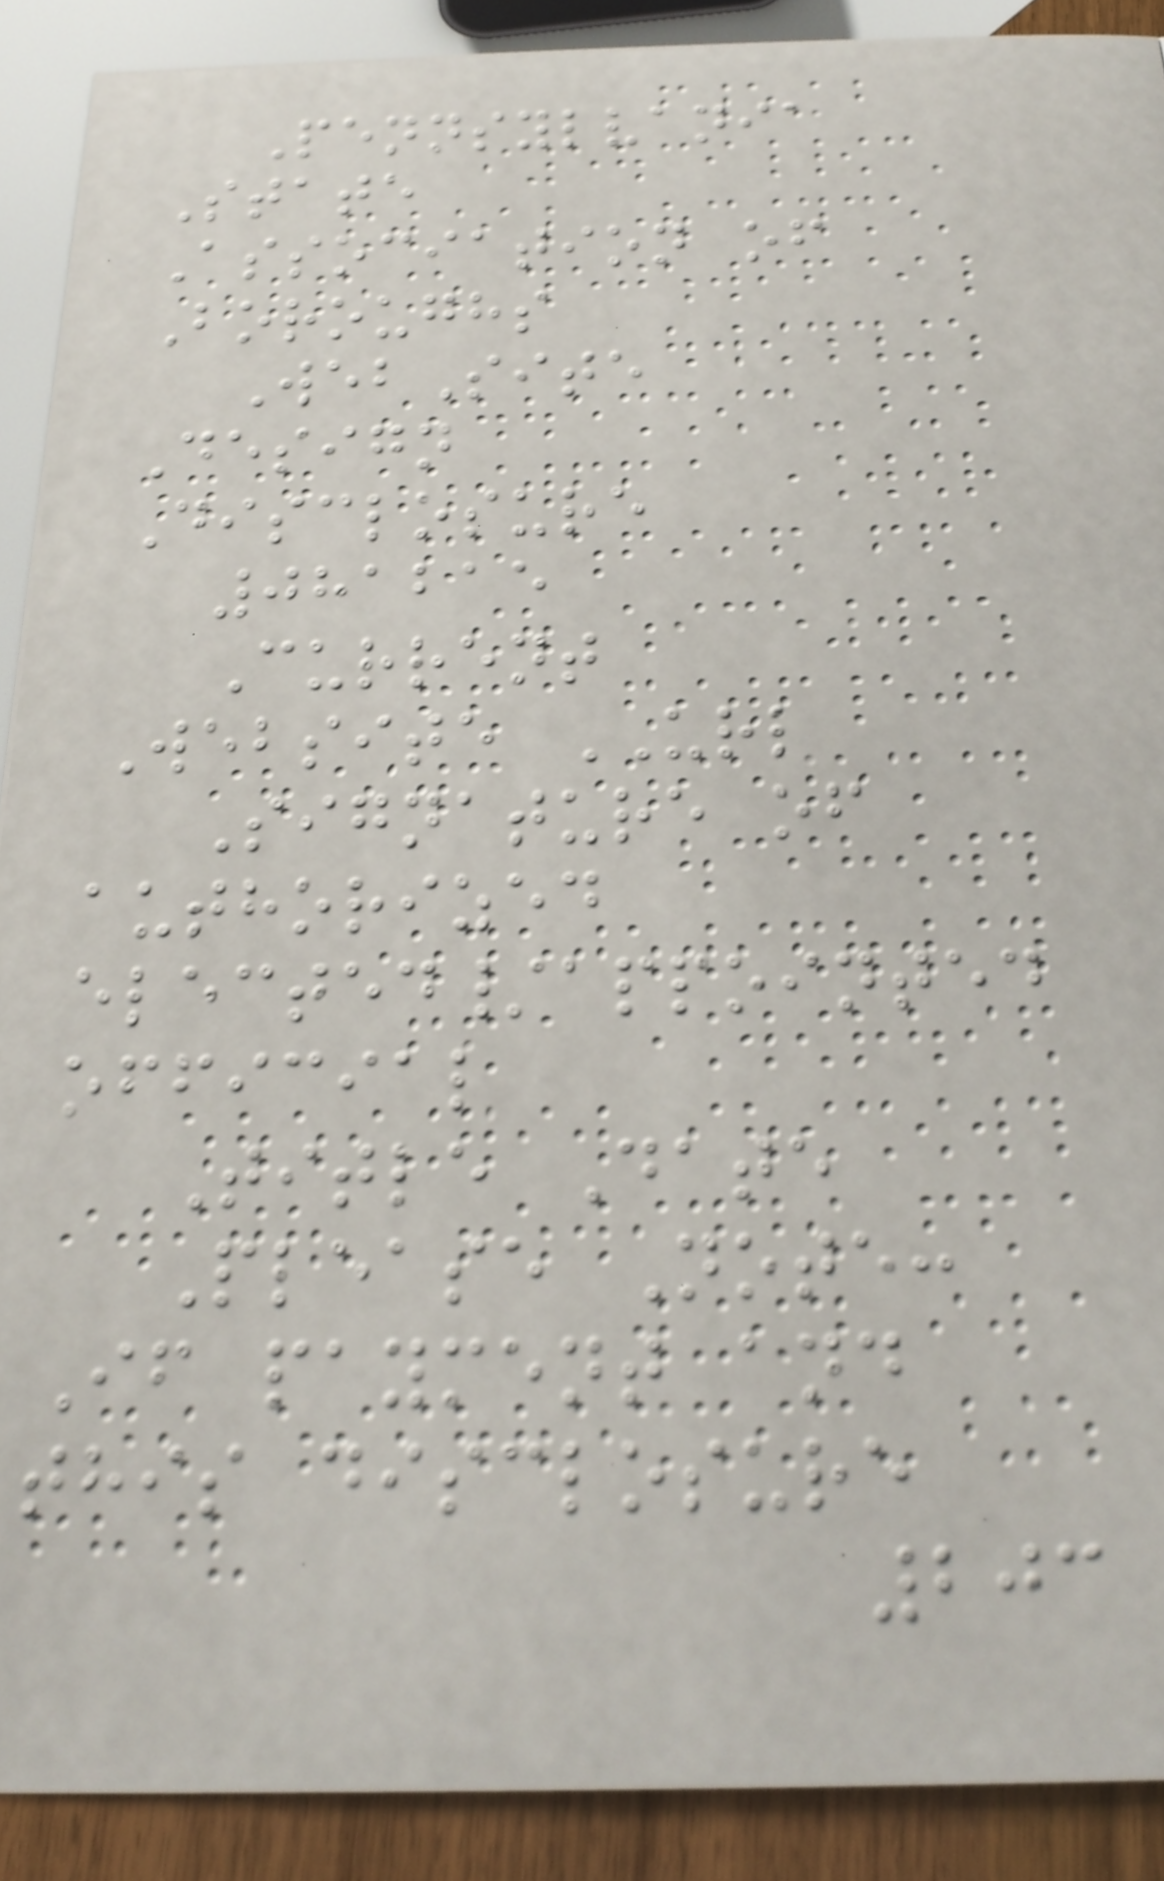Pennsylvania
State
Association of
Boroughs
WebSite
Design
Disclosure
081215
Current
Website URL
Signature of
authorized
elected/appointed
official
Title Date
Please Note:
If payment and
this disclosure
203
